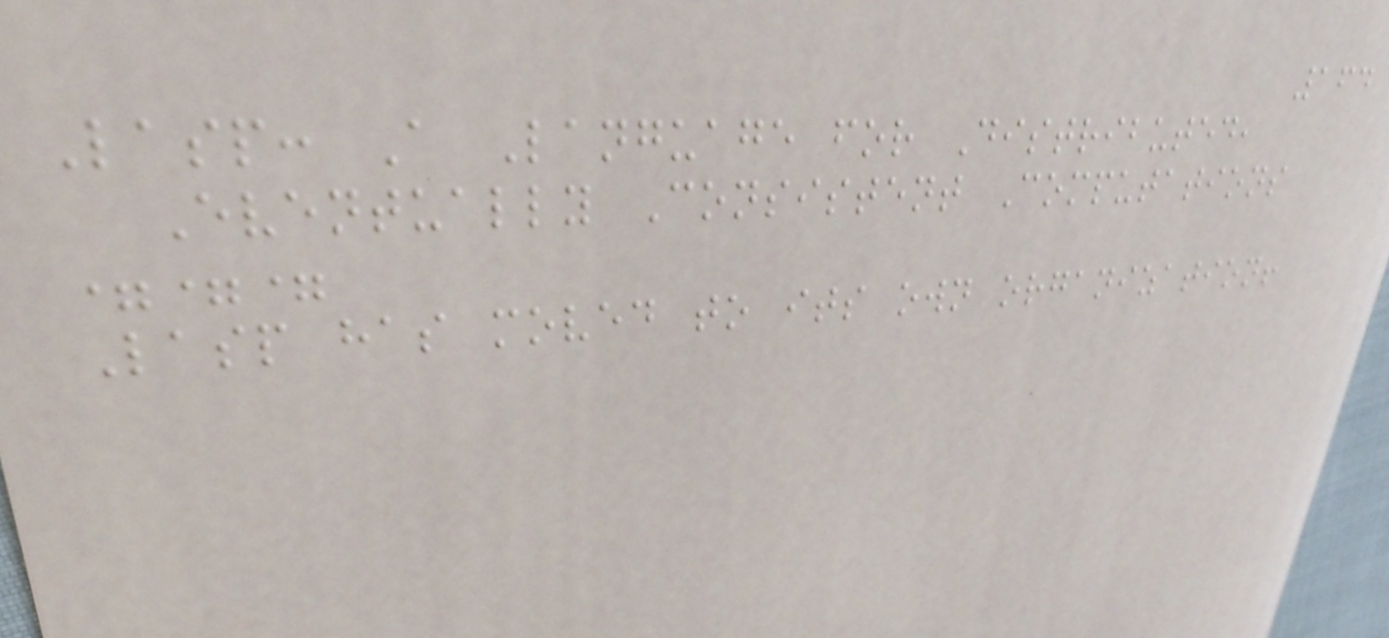164
Lasp: A Language for Distributed,
Eventually Consistent Computations
===
Lasp has moved to its own organization!
